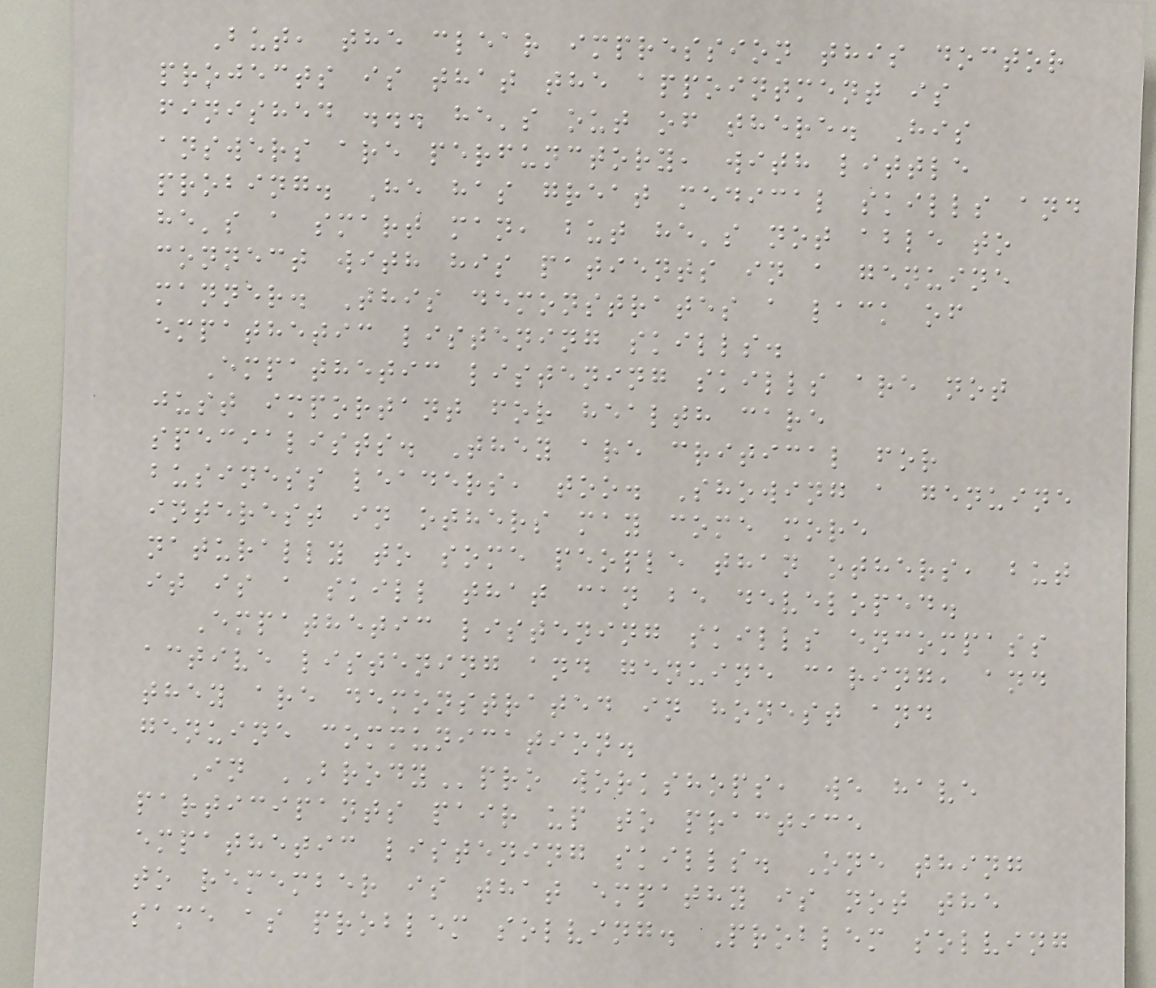But, the clear impression this doctor
projects is that the appointment is
finished ... he's out of there. His
answers are perfunctory, with little
probing. He has great medical skills and
he's a smart man, but he's not able to
connect with his patients in a genuine
manner. This demonstrates a lack of
empathetic listening skills.
Empathetic listening skills are not
just important for health care
specialists. They are critical for
business leaders, too. Showing a genuine
interest in others may come more
naturally to some people than others, but
it is a skill that can be developed.
Empathetic listening skills encompass
active listening and genuine caring, and
they are demonstrated in honest and
genuine communication.
In BRODYpro workshops, we have
participants pair up to practice
empathetic listening skills. One thing
to remember is that empathy is not the
same as problem solving. Problem solving
